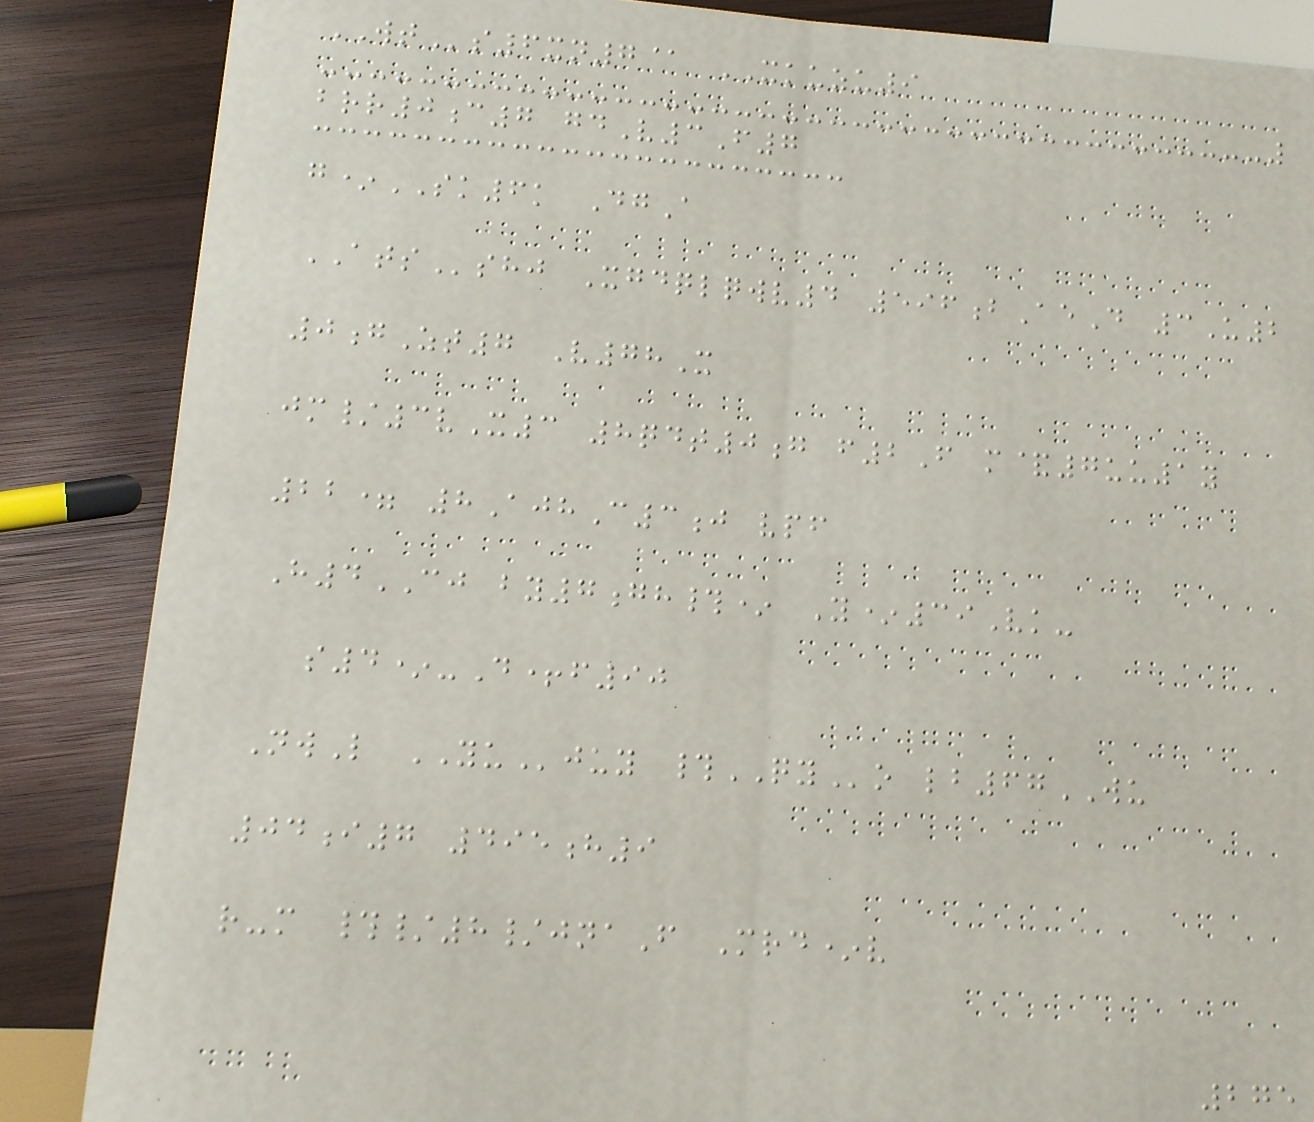WTs6xn7@ XKUZU9
brr0c7 gdV3F7
g*SK6k DgA
ATSshj Xgdqlqwv4 596bAeD 3U2
0gZt7 V78X
jm/3vX3 8qdt0g f2F m&7uu1y
22= 8AjhC3j vpf
H4CJ by7gh#* Y*39Vk-
s4*-D+f90
NwL YUjuy #QYo lb67WU
04i7 495h9
r-m #/8/jnaF Mrd*v
275
